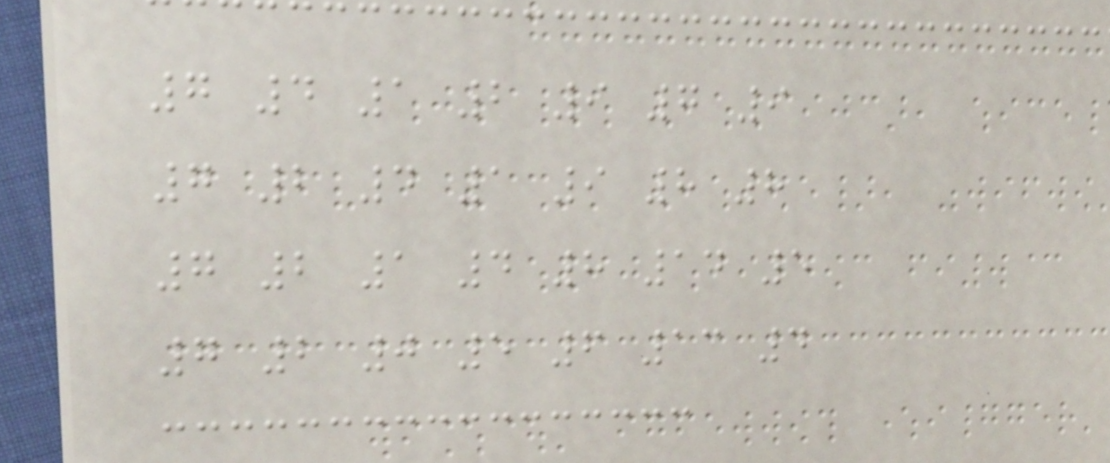7 4 1 2 9 7 9
7 2 4 1 9 8 8
7 2 1 4 8 14 5
7 2 0 5 6 13 4
